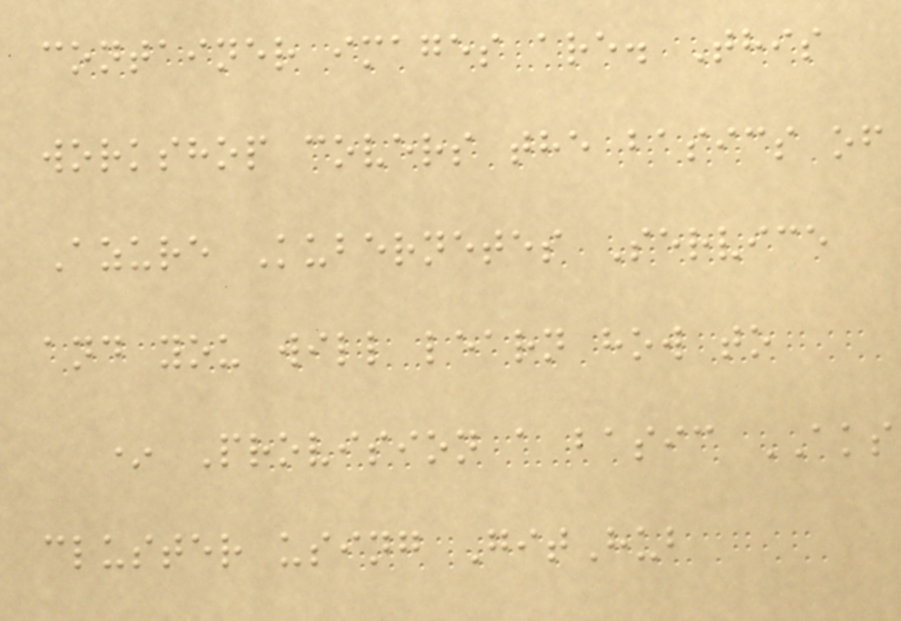container images are. This
workshop covers the basics of
Azure Kubernetes Service
and you will learn how to
* Provision a basic AKS
cluster using GitHub
